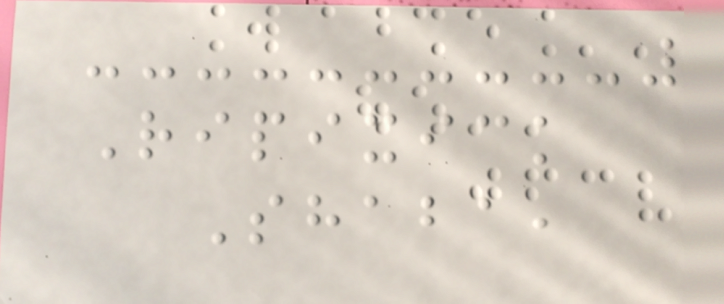Ripixick
Shaba,
